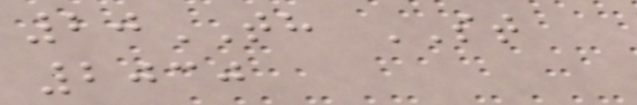20TH ST
2030
